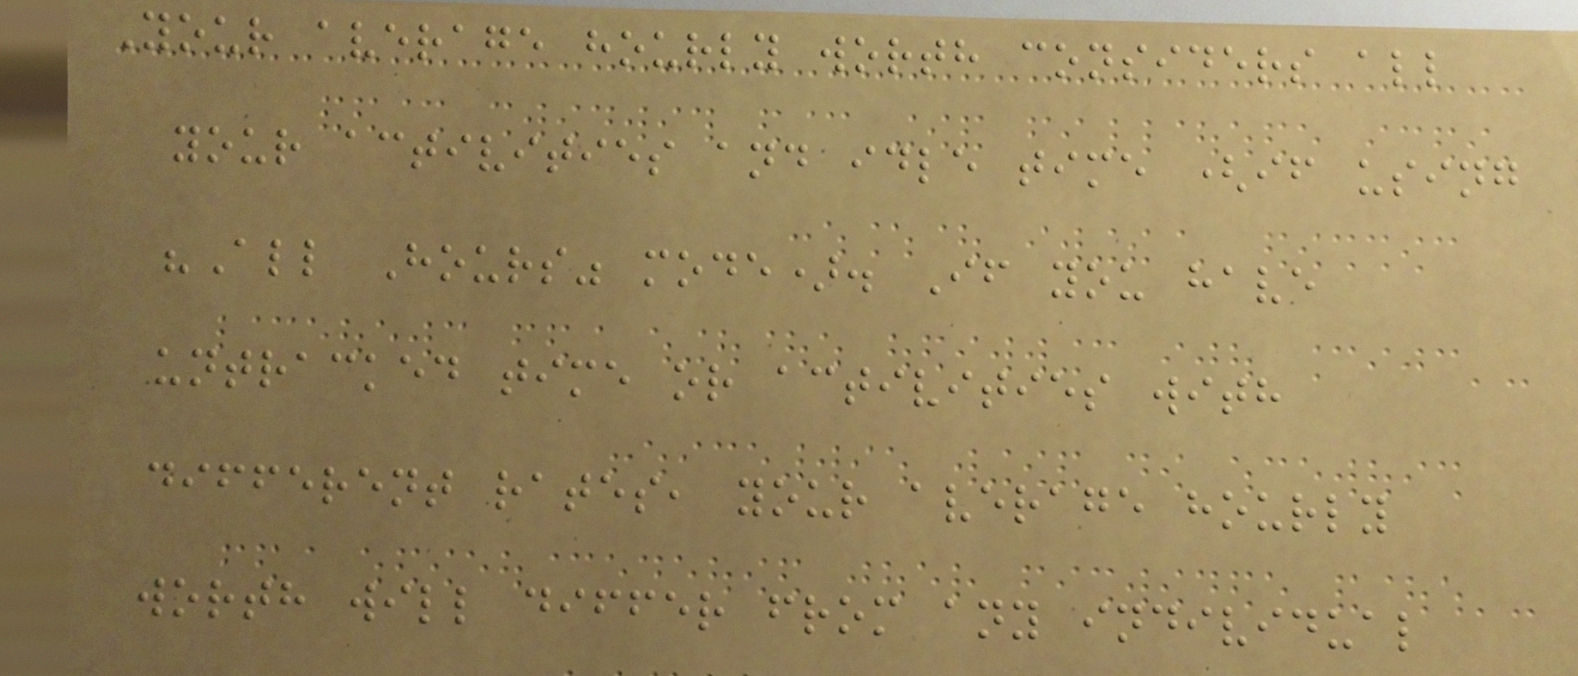Your average hourly worth considers all
your activities and idle time (if using
"All Hours" mode). If you have
untracked time or activities with
different rates, your average hourly
worth will differ from any individual
